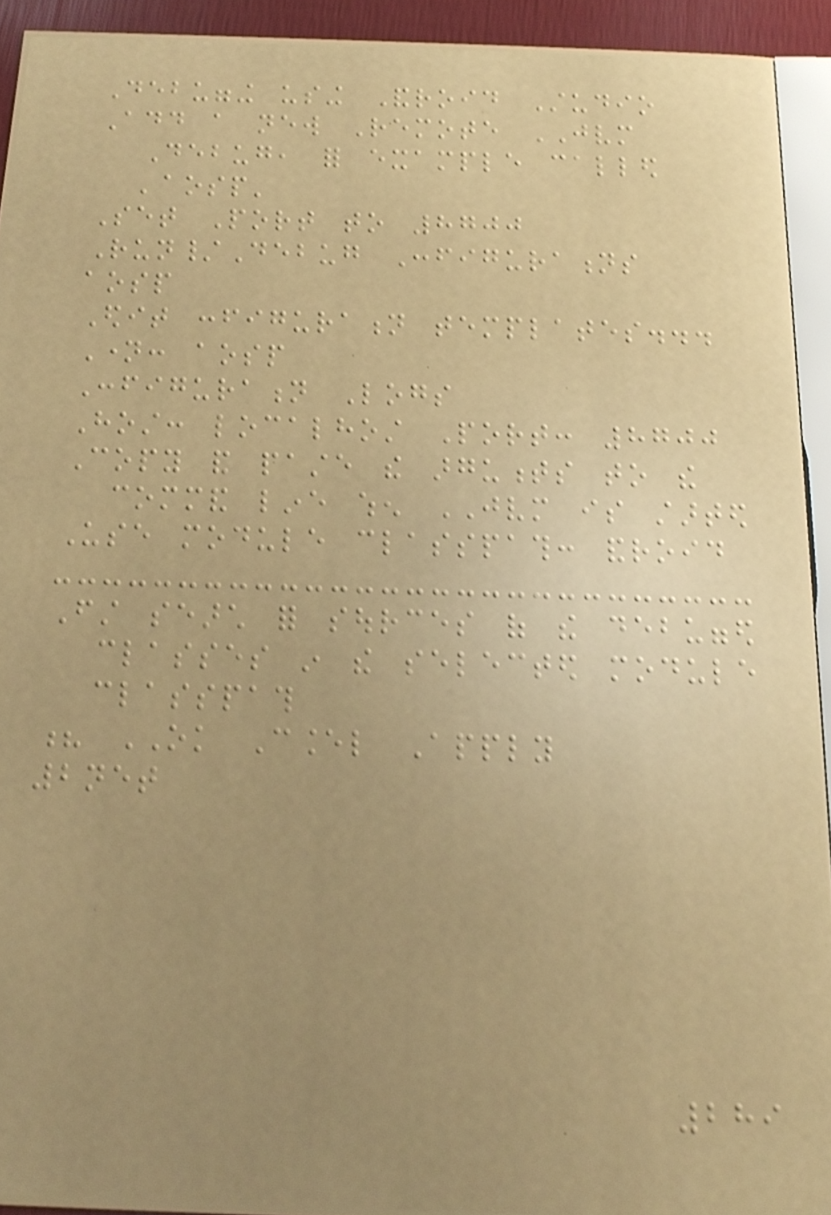Debugging using Android Studio
Add a new Remote JVM
Debug, for example called
'aosp'
Set Port to 8700
Run/Debug Configurations
aosp
Edit configuration templates...
Name: aosp
Configuration Logs
Host: localhost Port: 8700
Copy and paste the arguments to the
command line when JVM is started
Use module classpath: android
First search for sources of the debugged
classes in the selected module
classpath
? OK Cancel Apply
2net
289
